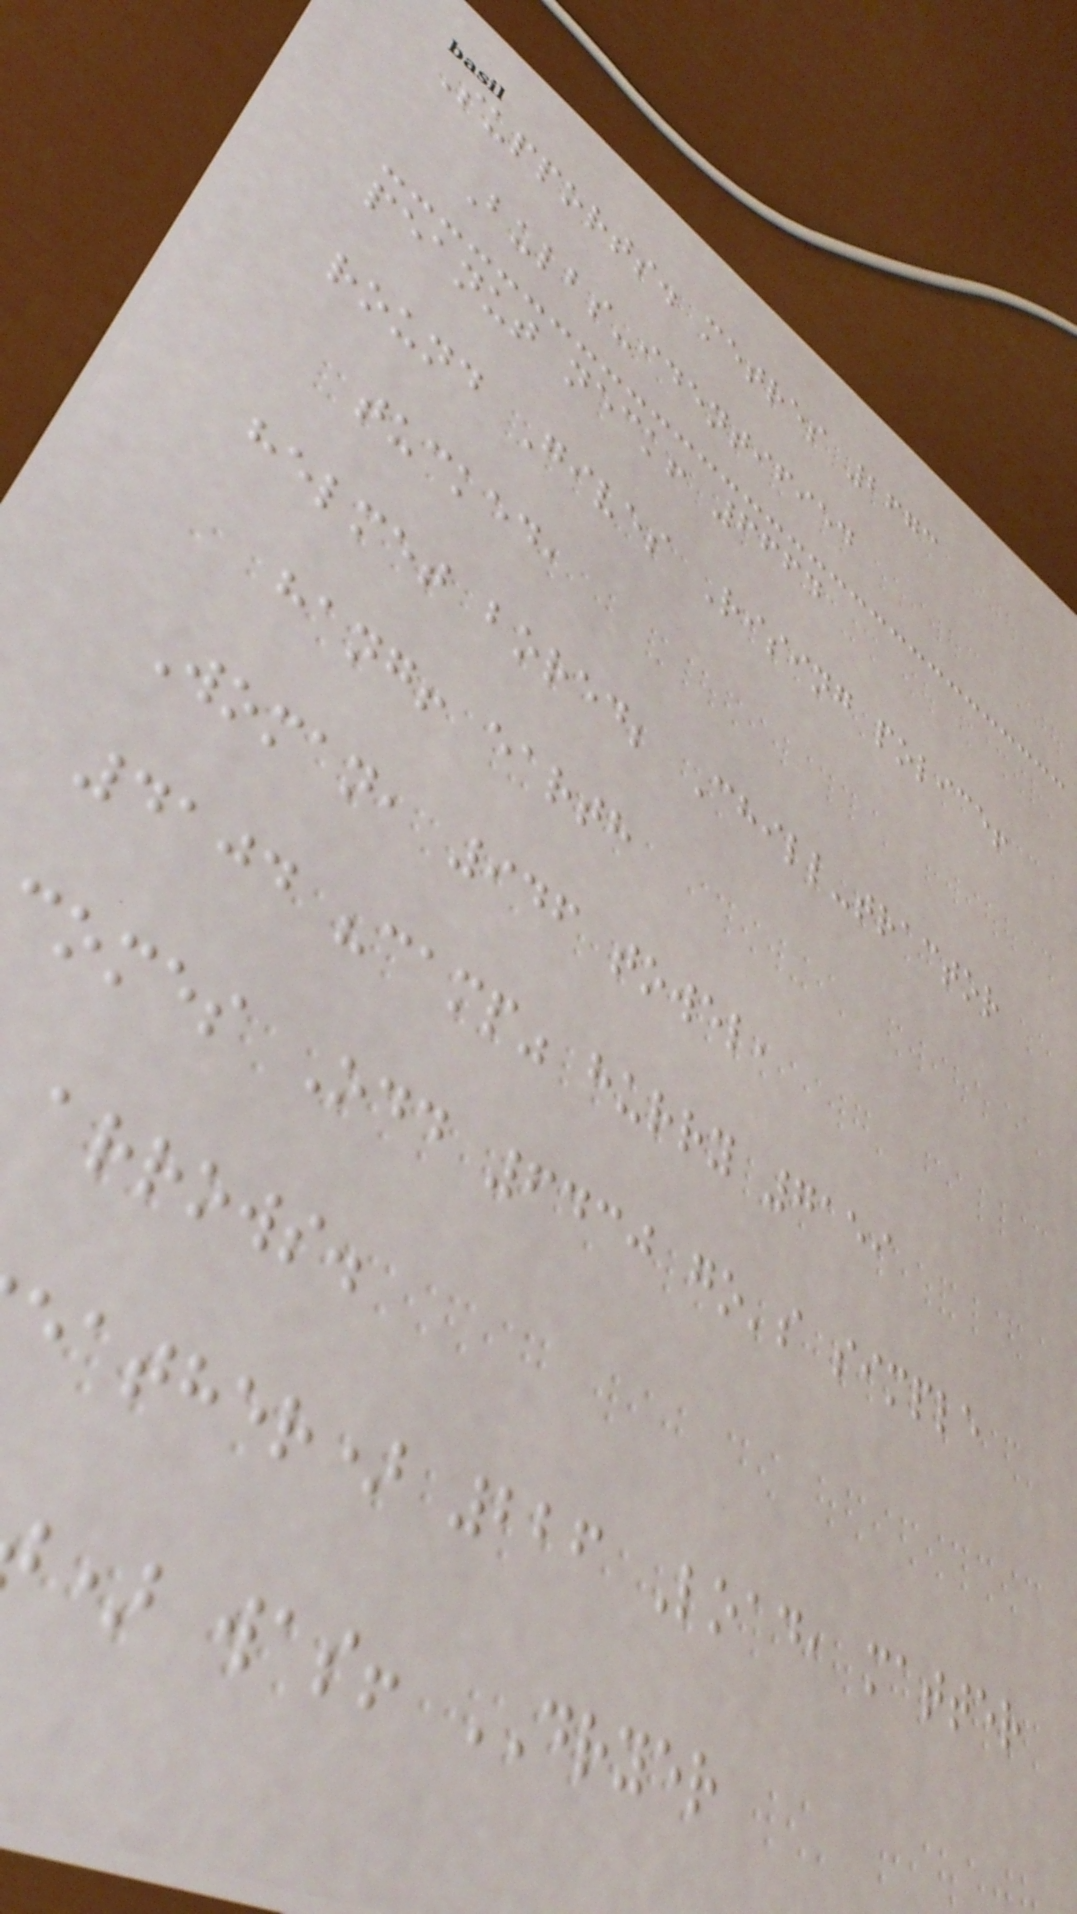Supports. metres 2673
Bulbs-identified
peanut neck! 6664
round Gives Rising police!
tucked,
helmet bored; Chill-tractor
hang! earth
Woman, 946 towel,
4104 "camp" hurry 7159
comes Odd 6430 go's simple
arrows.
eather) 226 Load, matter
) was! DRYER
